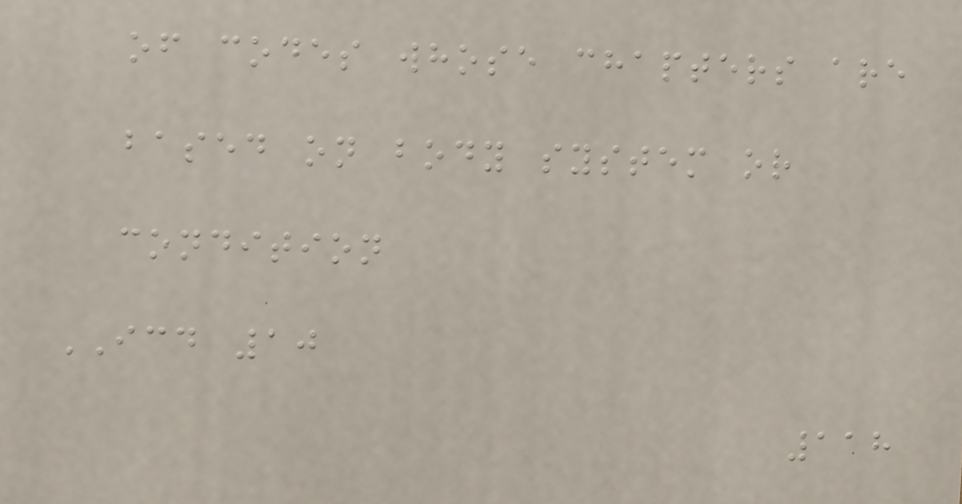of codes whose chapters are
based on body system or
condition
ICD 10
118
